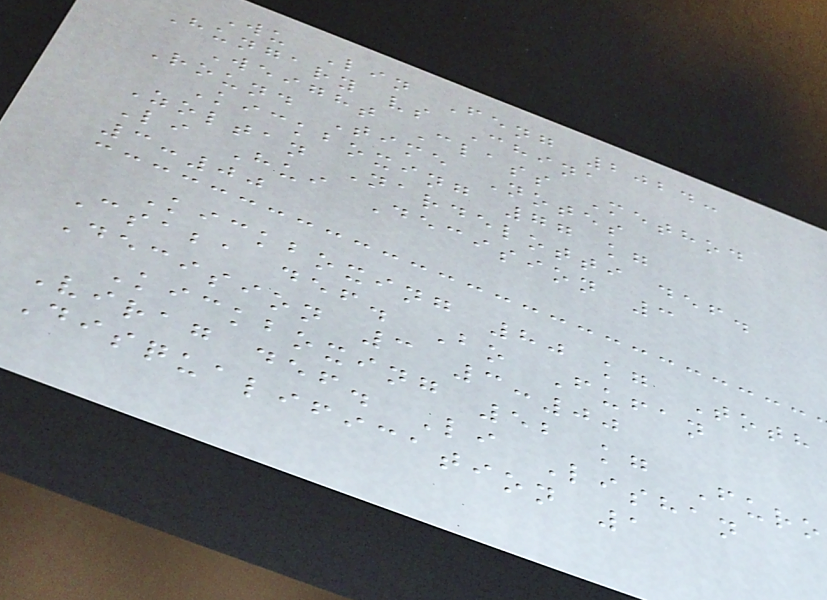Wu Lin Feng 2024:
Hungary vs China
Weight Class Method
Round Time Notes
Kickboxing 77 kg
Zoltan Nardelotti def.
Li Hui Decision 3
3:00
Kickboxing 80 kg Toth
Csaba def. Bo Fufan
Decision 3 3:00
Kickboxing 52 kg Furo
Virag def. Li Lishan
Disqualification 1
